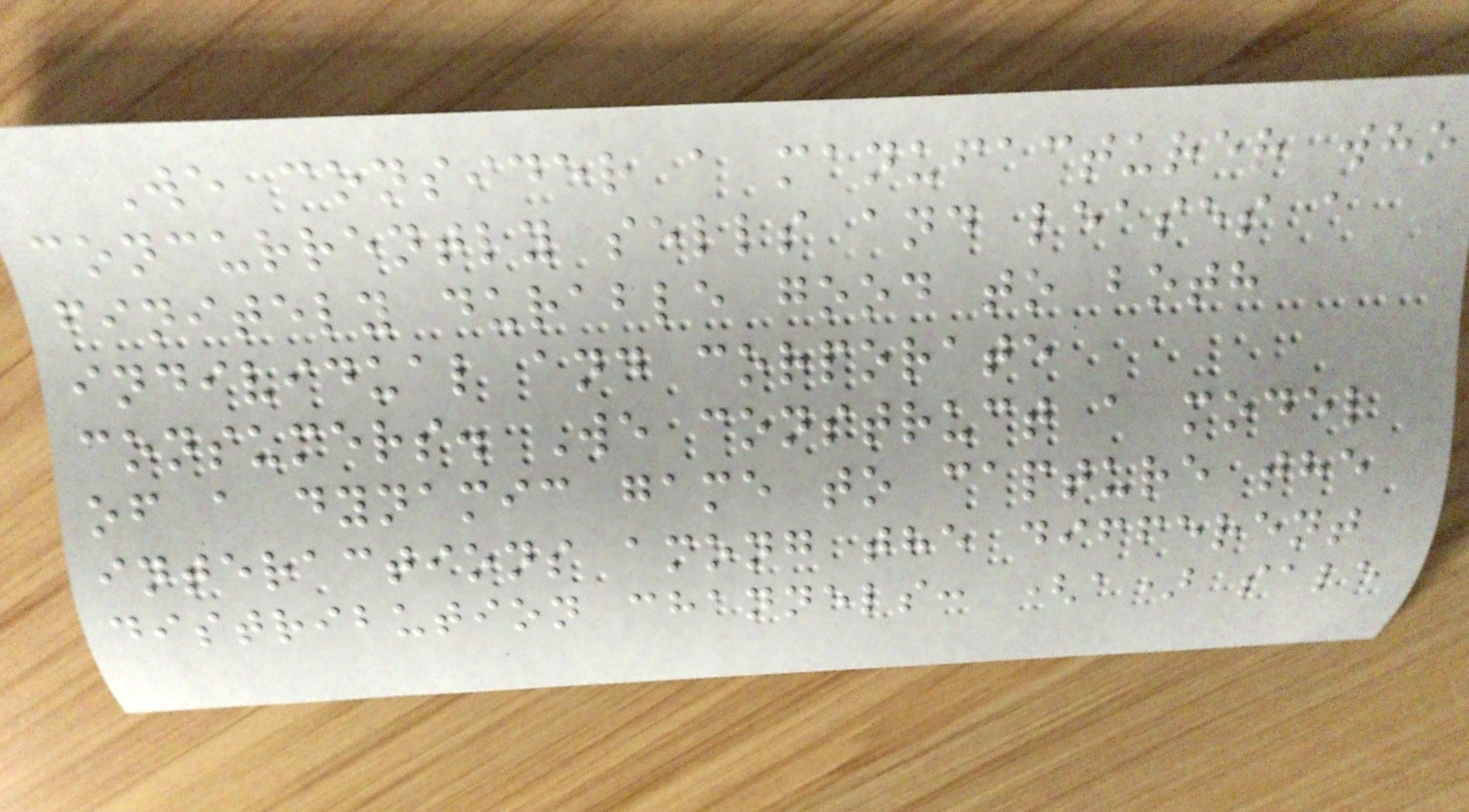We consider a manufacturer who
concurrently sells and leases a
finitely durable good to both
individual and corporate
consumers. We construct a model
of a dynamic game to capture the
interactions among the different
distribution channels: (a) sale
